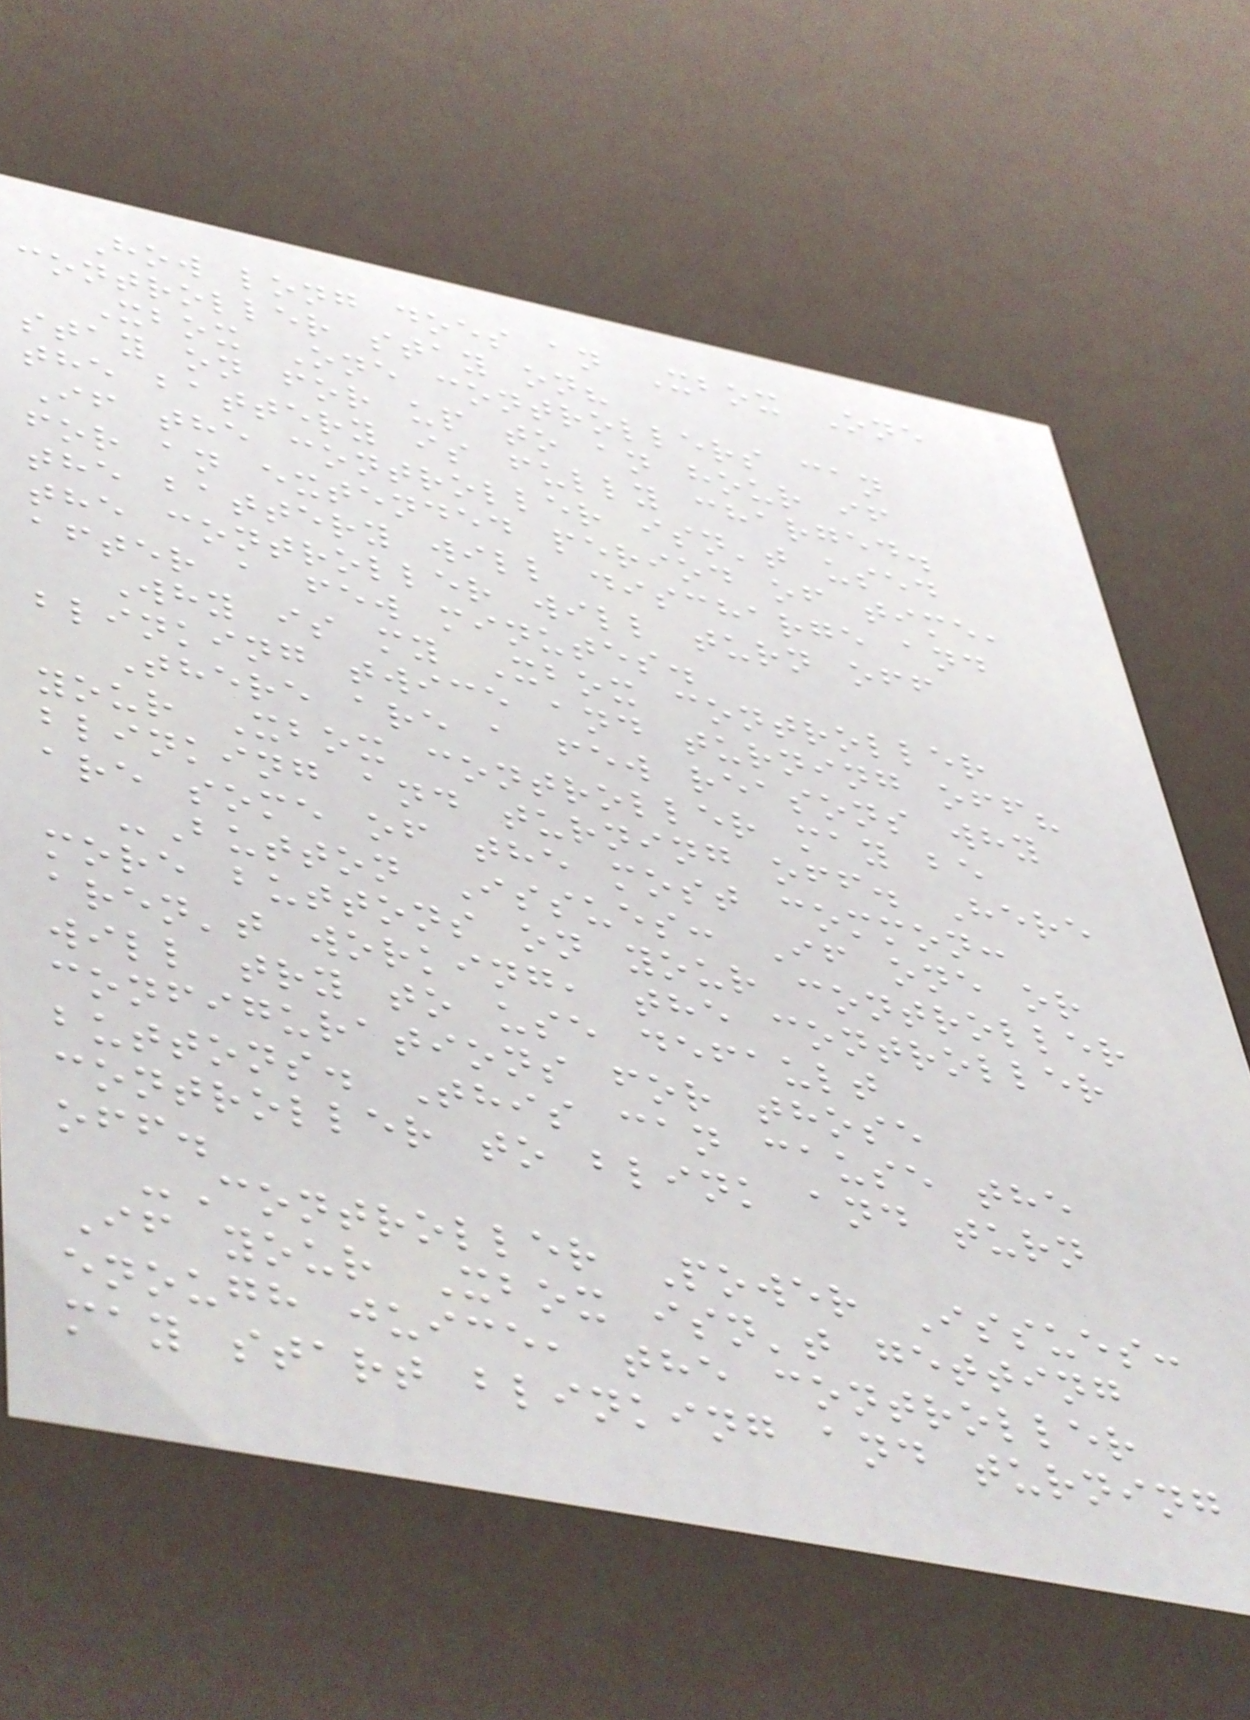How long does an Xbox One
controller stay on?
Xbox One controllers can
stay on for up to an hour if
the battery is fully charged.
If the controller isn't used
for an extended period of time,
the battery will discharge and
the controller will turn off
after a few minutes.
Why is my Xbox controller
blinking twice and turning off?
There are a few reasons why
your Xbox controller may be
blinking and turning off. Here
are some of the most common:
-Button Issues: If one or
more buttons on your controller
aren't working, the controller
will try to use default
configurations for those
buttons. This can cause the
controller to blink and turn
off.
-Controller Power Issues:
If your Xbox isn't getting
enough juice, the controller
may start blinking and turning
